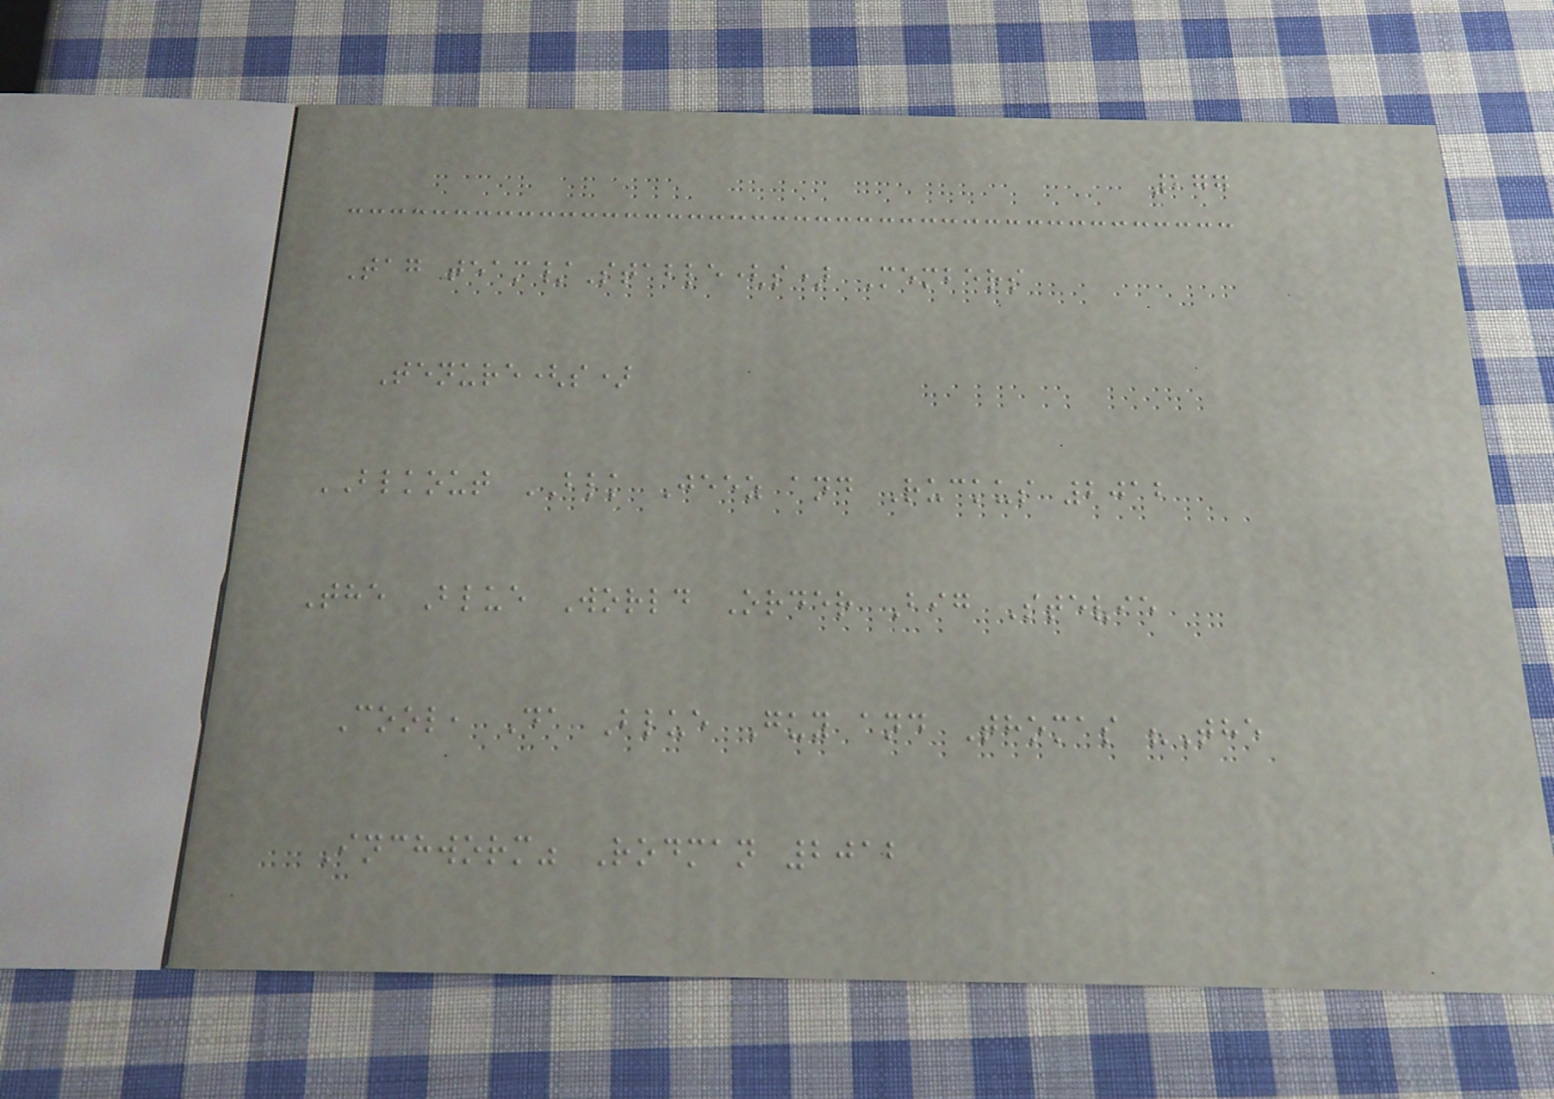277
Tag team/Stable(s) Members
Tenure(s)
BLKOUT BLK Jeez and Ruckus 2012
The Blue World Order Big Stevie
Cool, Da Blue Guy and Thomas "The
Inchworm" Rodman 2012
